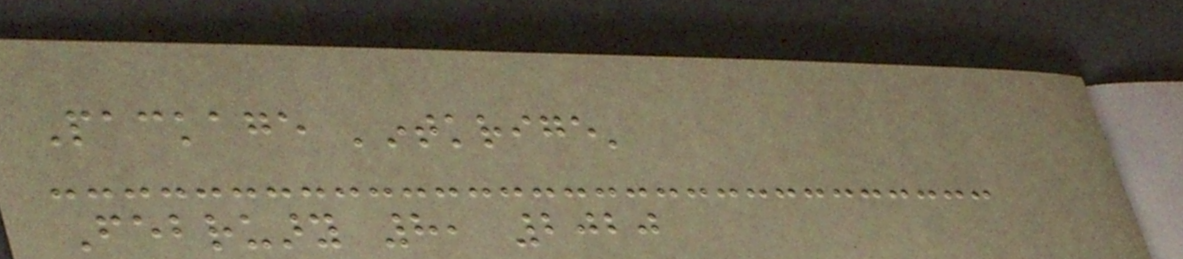Package 'intkrige'
February 8, 2020
